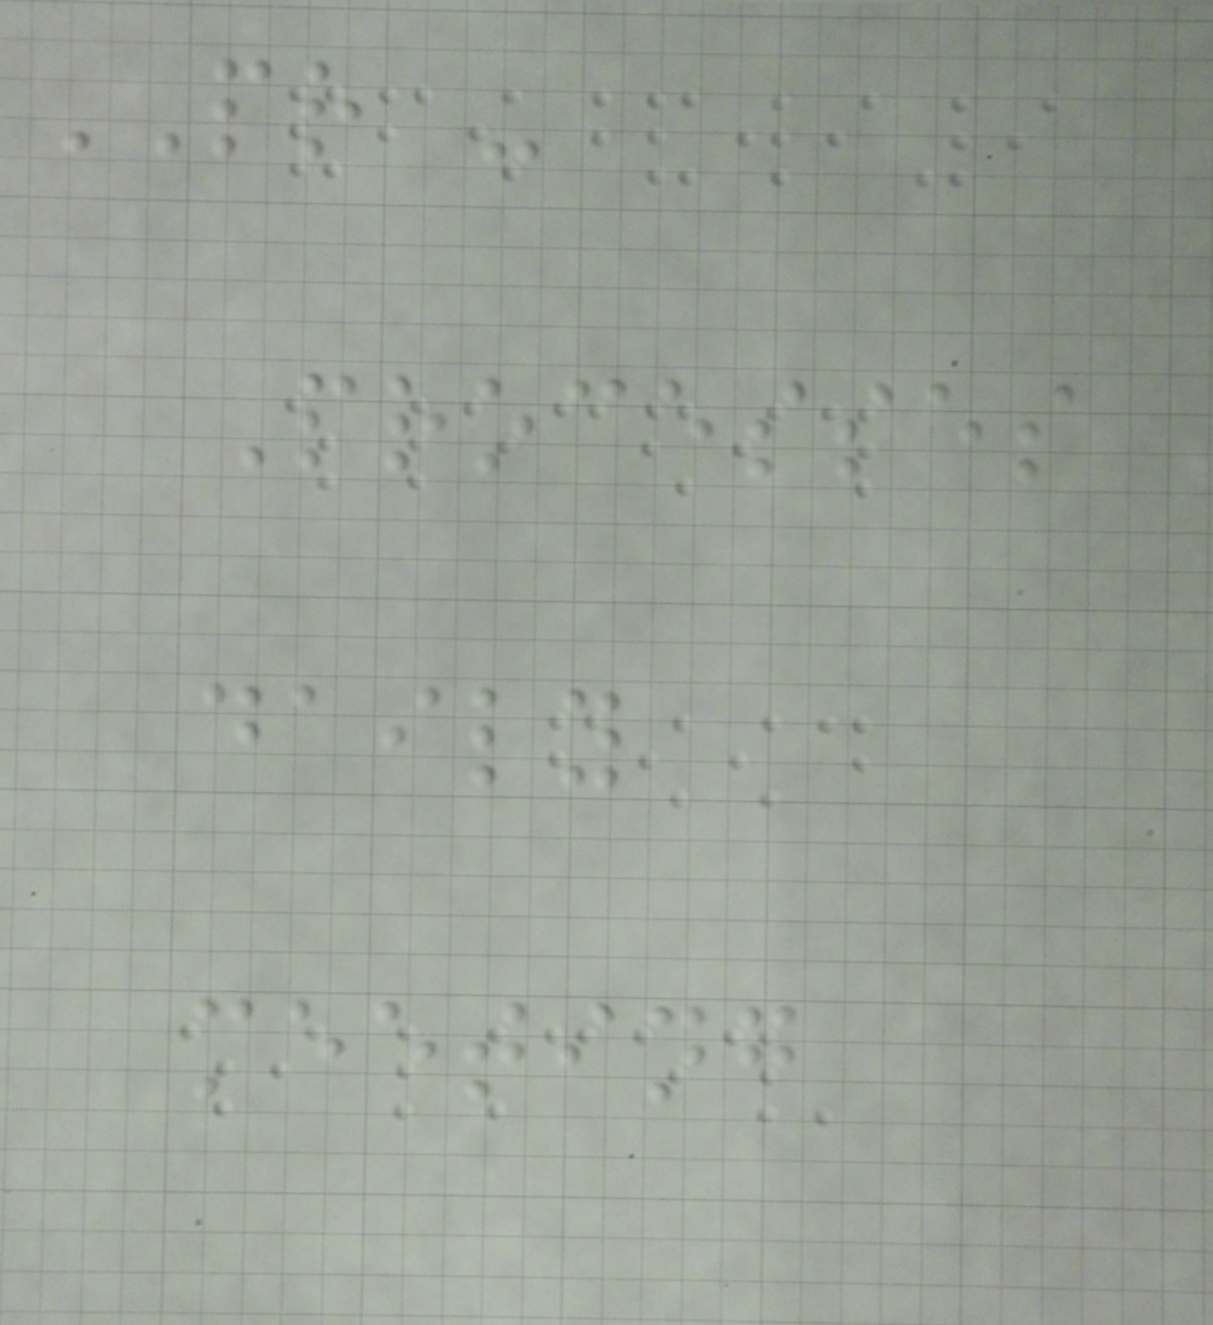PR -
Processes
daily
meeting
